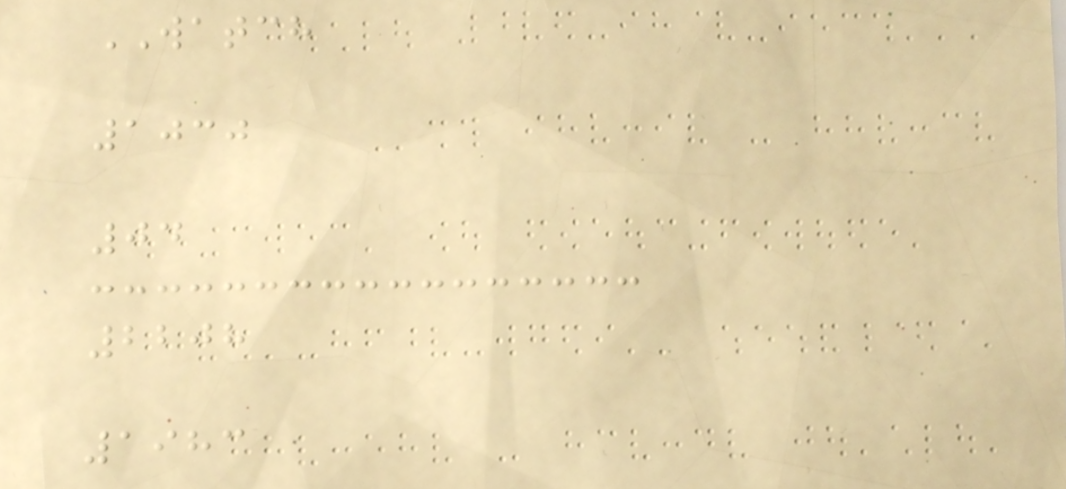WATCH
1030
04
2208
1983
